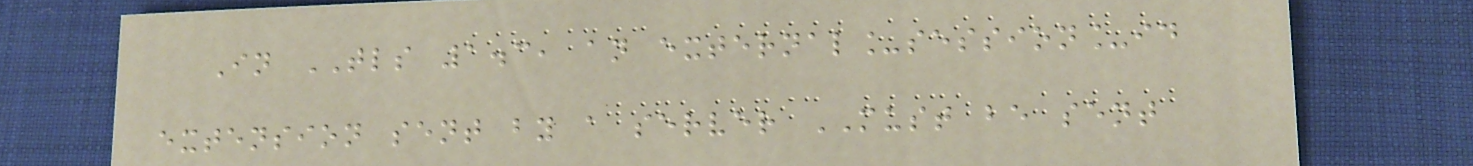In TLS 1.3, an external_session_id
extension sent by a server MUST be sent
